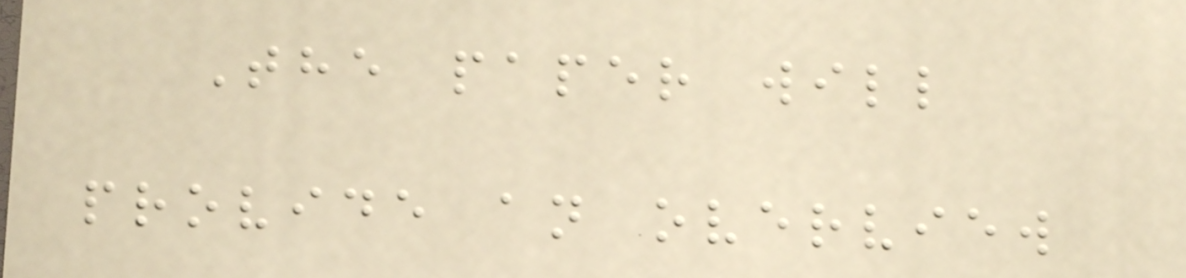The paper will
provide an overview
